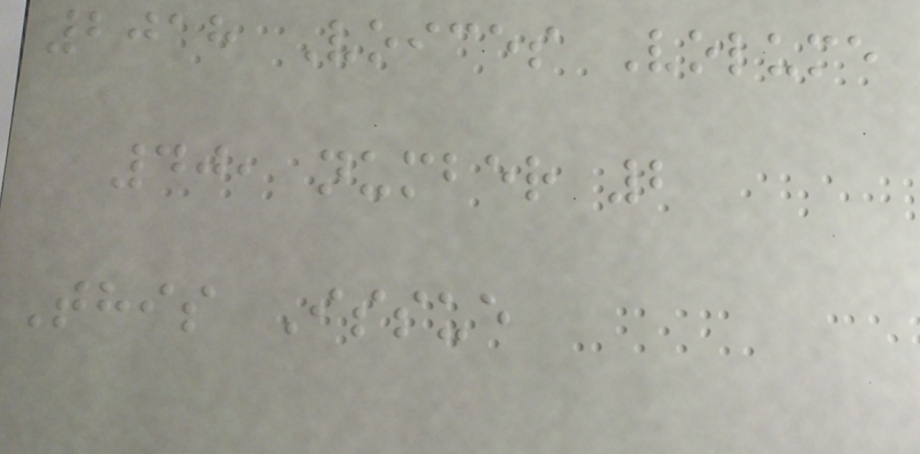2018 Voices Volume
40, number 2
This Issue
